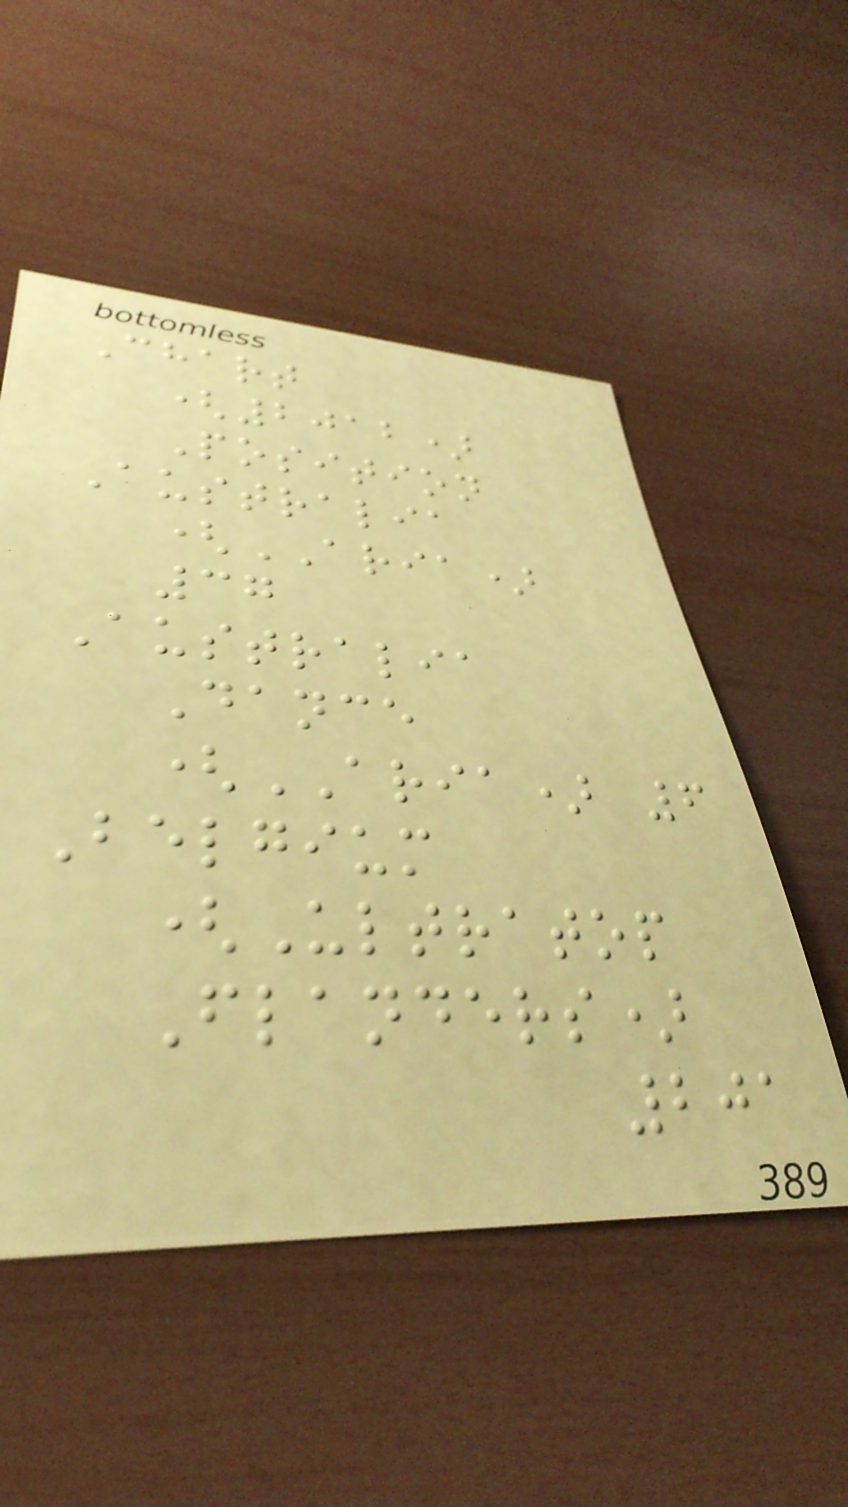Chart
(2012)
Position
Australia
(ARIA)
37
Australia
Dance
(ARIA) 6
Belgium
(Ultratop
Flanders)
201
